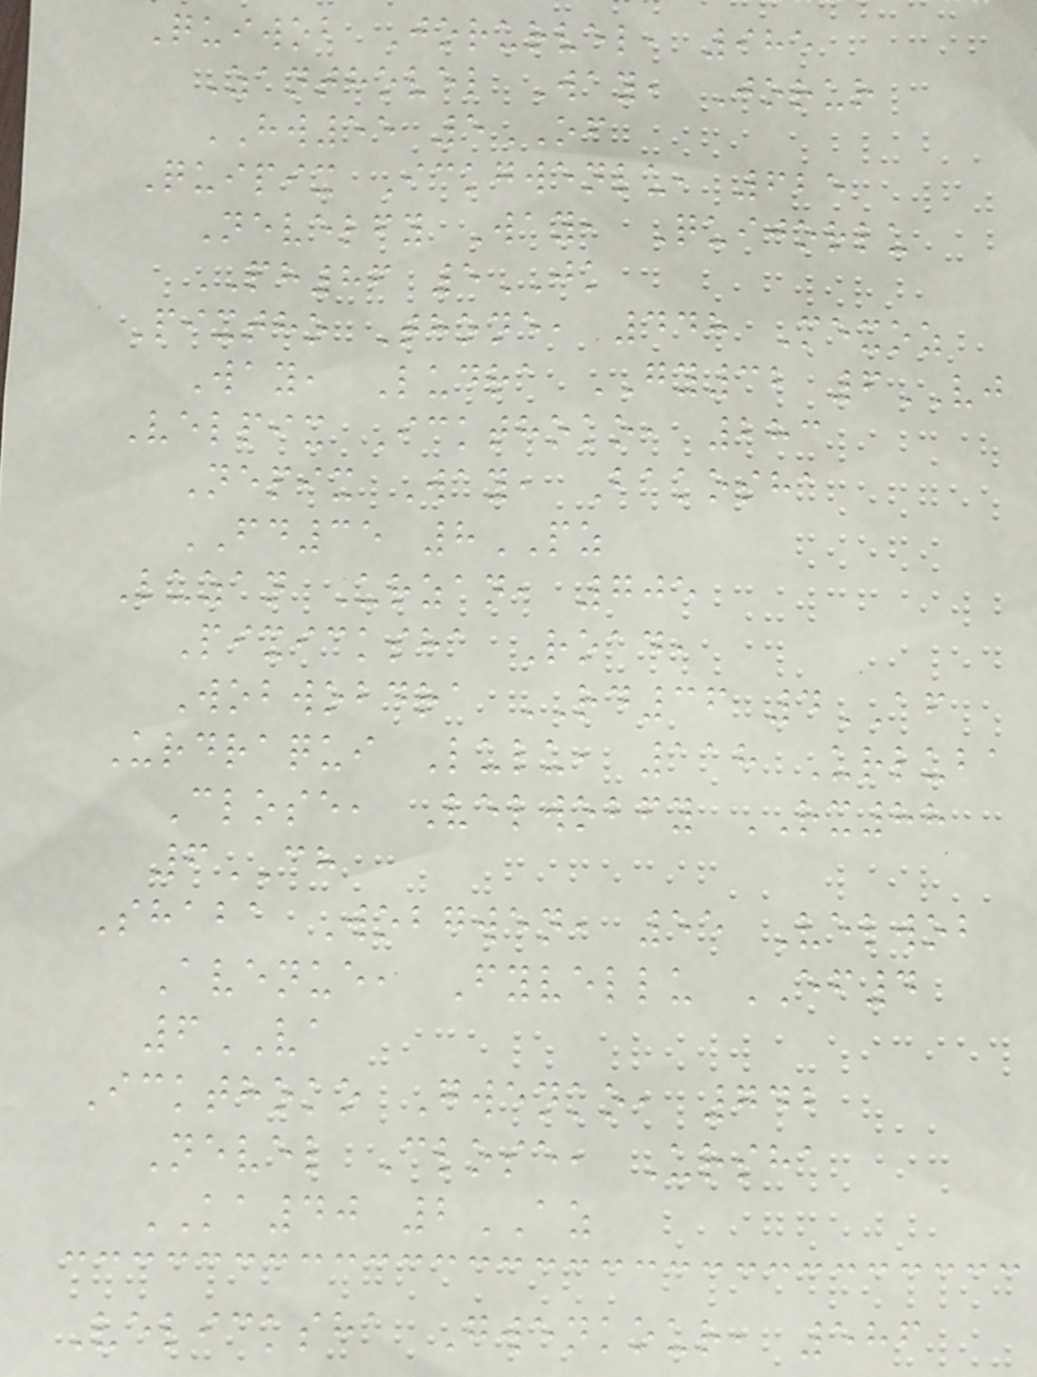Quiwob Jorurvel, 985
Zanthovel Way, Jorur
HW55 5OF
Quipix Ickgwenlu, 625
Nevelfy Way, Quijorlu
PH86 5JK
Pixtho Thone, 448 Mexoz
Way, Ludra GY32 6VJ
Velpix Ickthoko, 283
Nepix Way, Bakosha
FD35 8PZ
Luzan Urzan, 705
Pixicksha Road,
Wobwobdra RD36 4AF
Urdraqui Lulu, 118 Urluba
Close, Velwobfy RX88
6CH
Shaba Wobgwen, 55 Velwob
Avenue, Fyvellu EF4
6VA
Ickthoko Gwenko, 742
Nevel Close, Ursha
KA40 2AZ
Velicksha Gwenkour, 586
